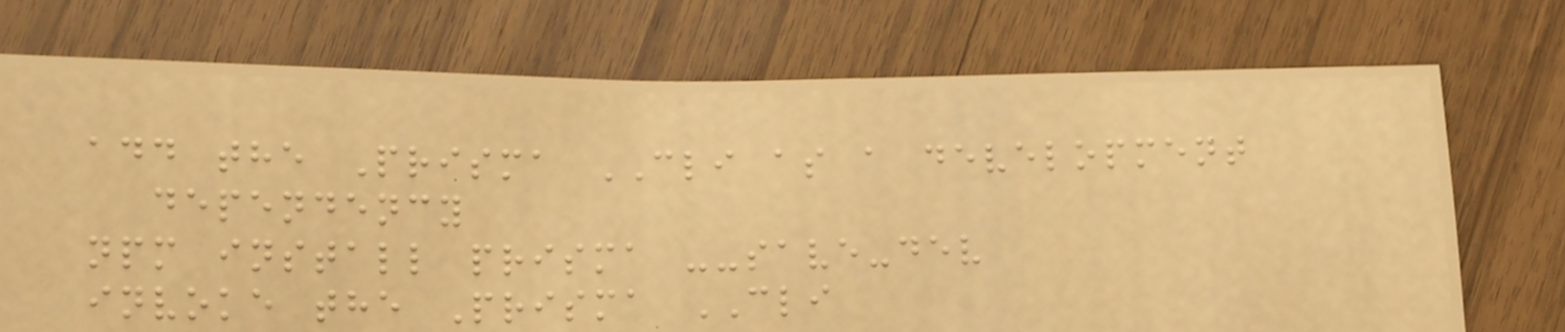add the Prisma CLI as a development
dependency
npm install prisma --save-dev
invoke the Prisma CLI
